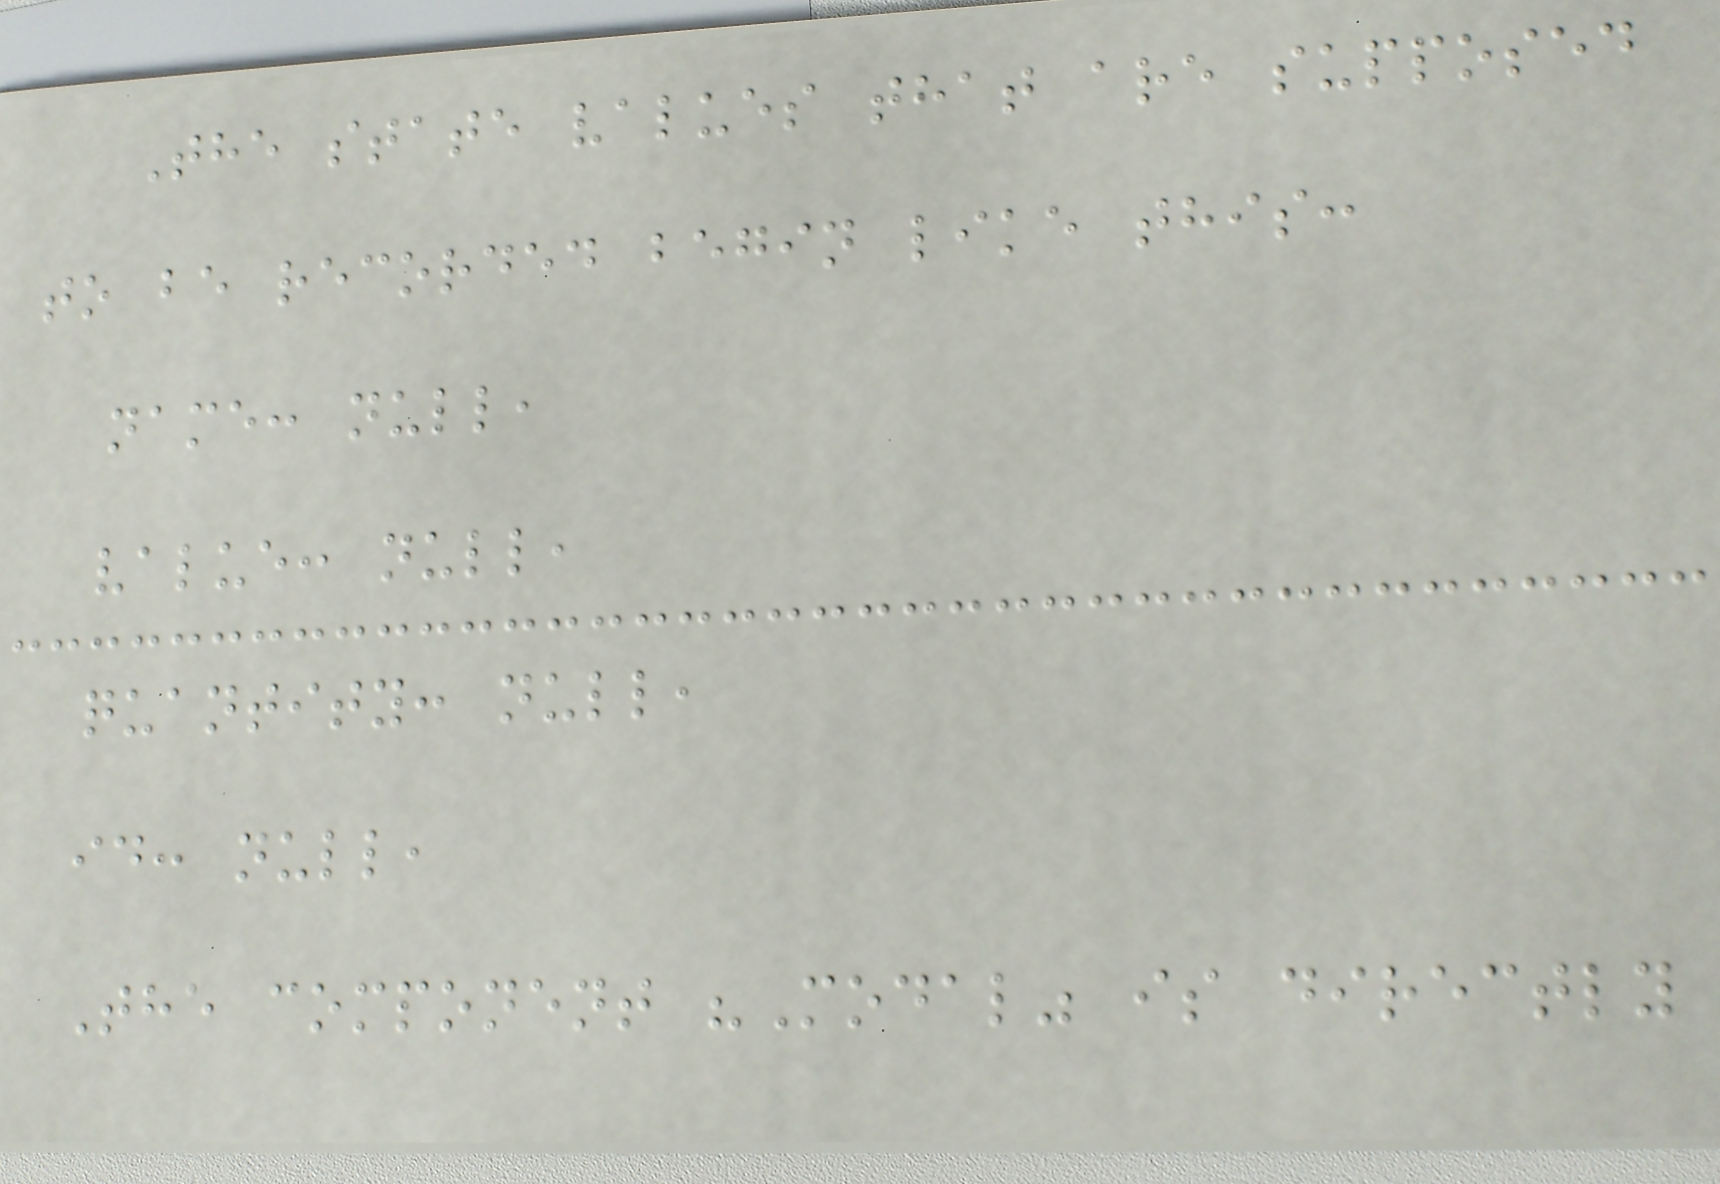The state values that are supposed
to be recorded begin like this:
name: null,
value: null,
quantity: null,
id: null,
The component "Modal" is directly
